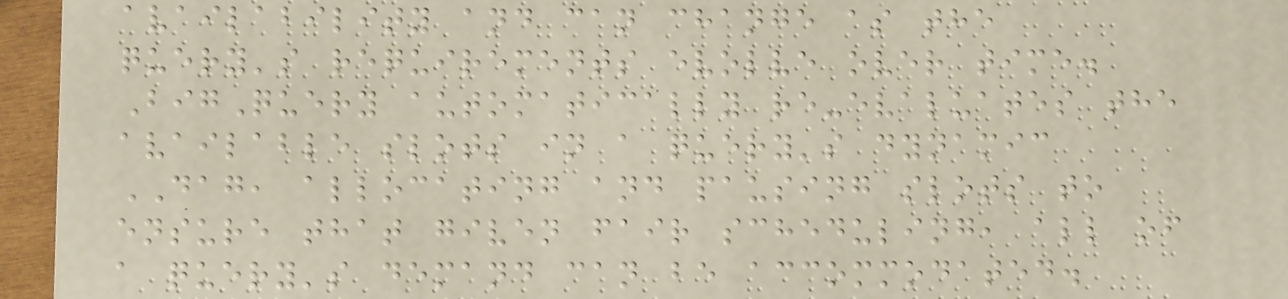availability and can change as the
query's requirements evolve over time.
BigQuery automatically re-evaluates the
available slots in a query's dynamic
DAG, allocating and pausing slots to
ensure that given fair scheduling, all of
a query's demand can be accommodated.
